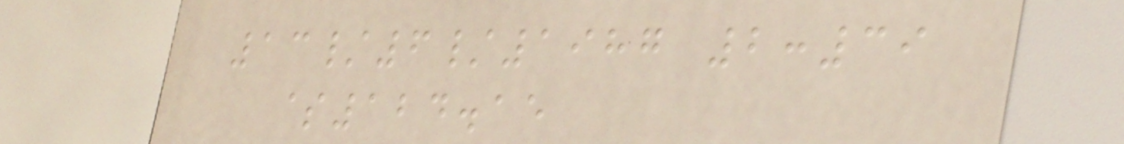13/6/1987 2:39
$124.15
